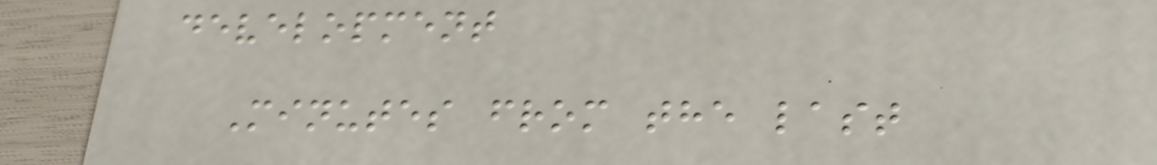development
Minutes from the last
